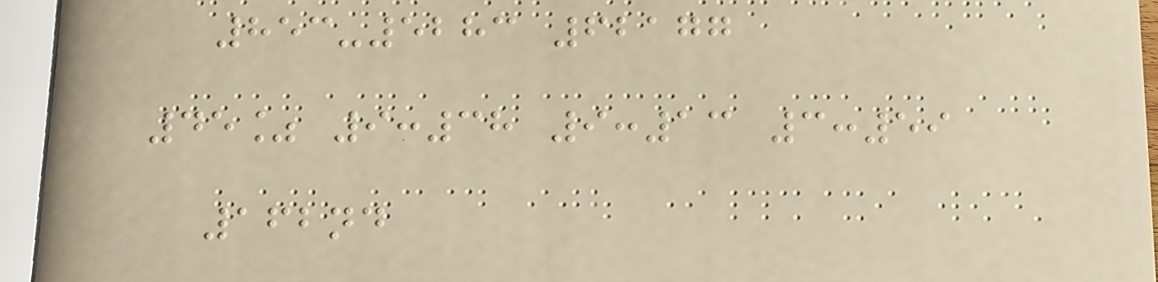853-5283 62177
45% 9:38 9:13 3:59
162nd
